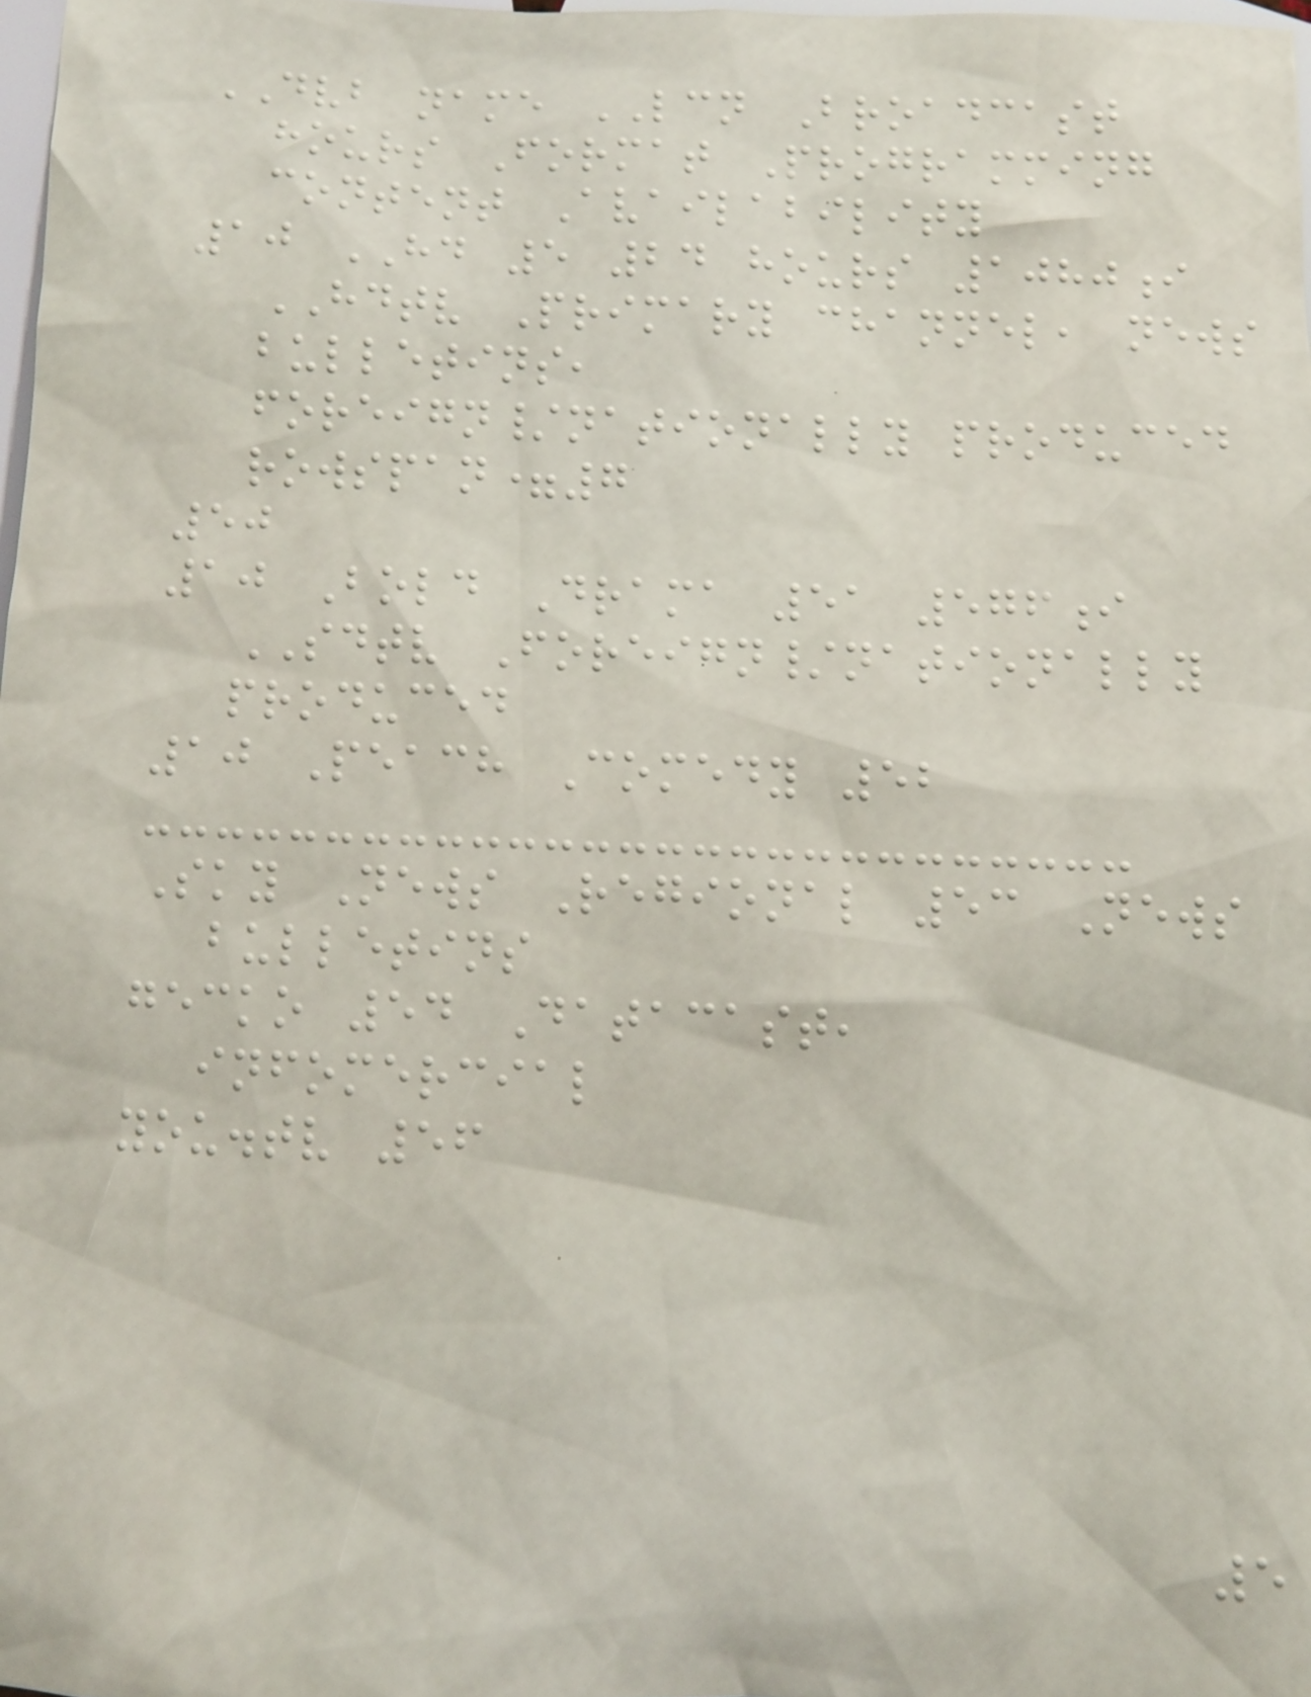DVB name LCN Broadcast
hours Format Programming
content Availability
10 HD 5 24 hours 1080i
HDTV Primary channel, news
bulletins,
foreign/nationally produced
rowspan=7
50
10 Bold Drama 51 576i
SDTV Foreign/nationally
produced
10 Peach Comedy 52
Sky News Regional 53 News
bulletins
gecko 54 Datacast,
infomercial
you.tv 56
5
